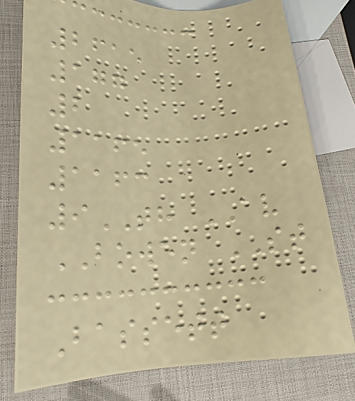2615
177
2
1165
1163
9TH AV
BOWEN ST
Bassett
